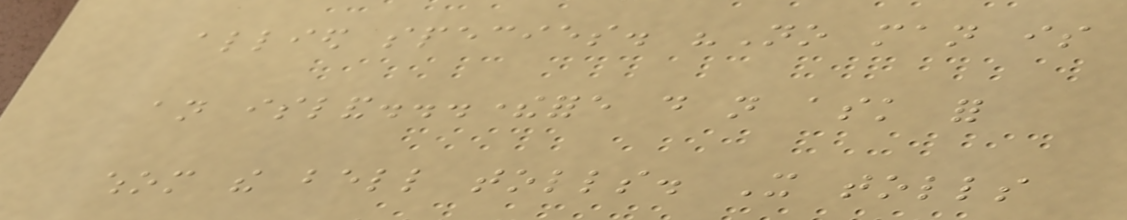allied species. "No man is
an island...therefore do not ask for
whom the bell tolls. It tolls
